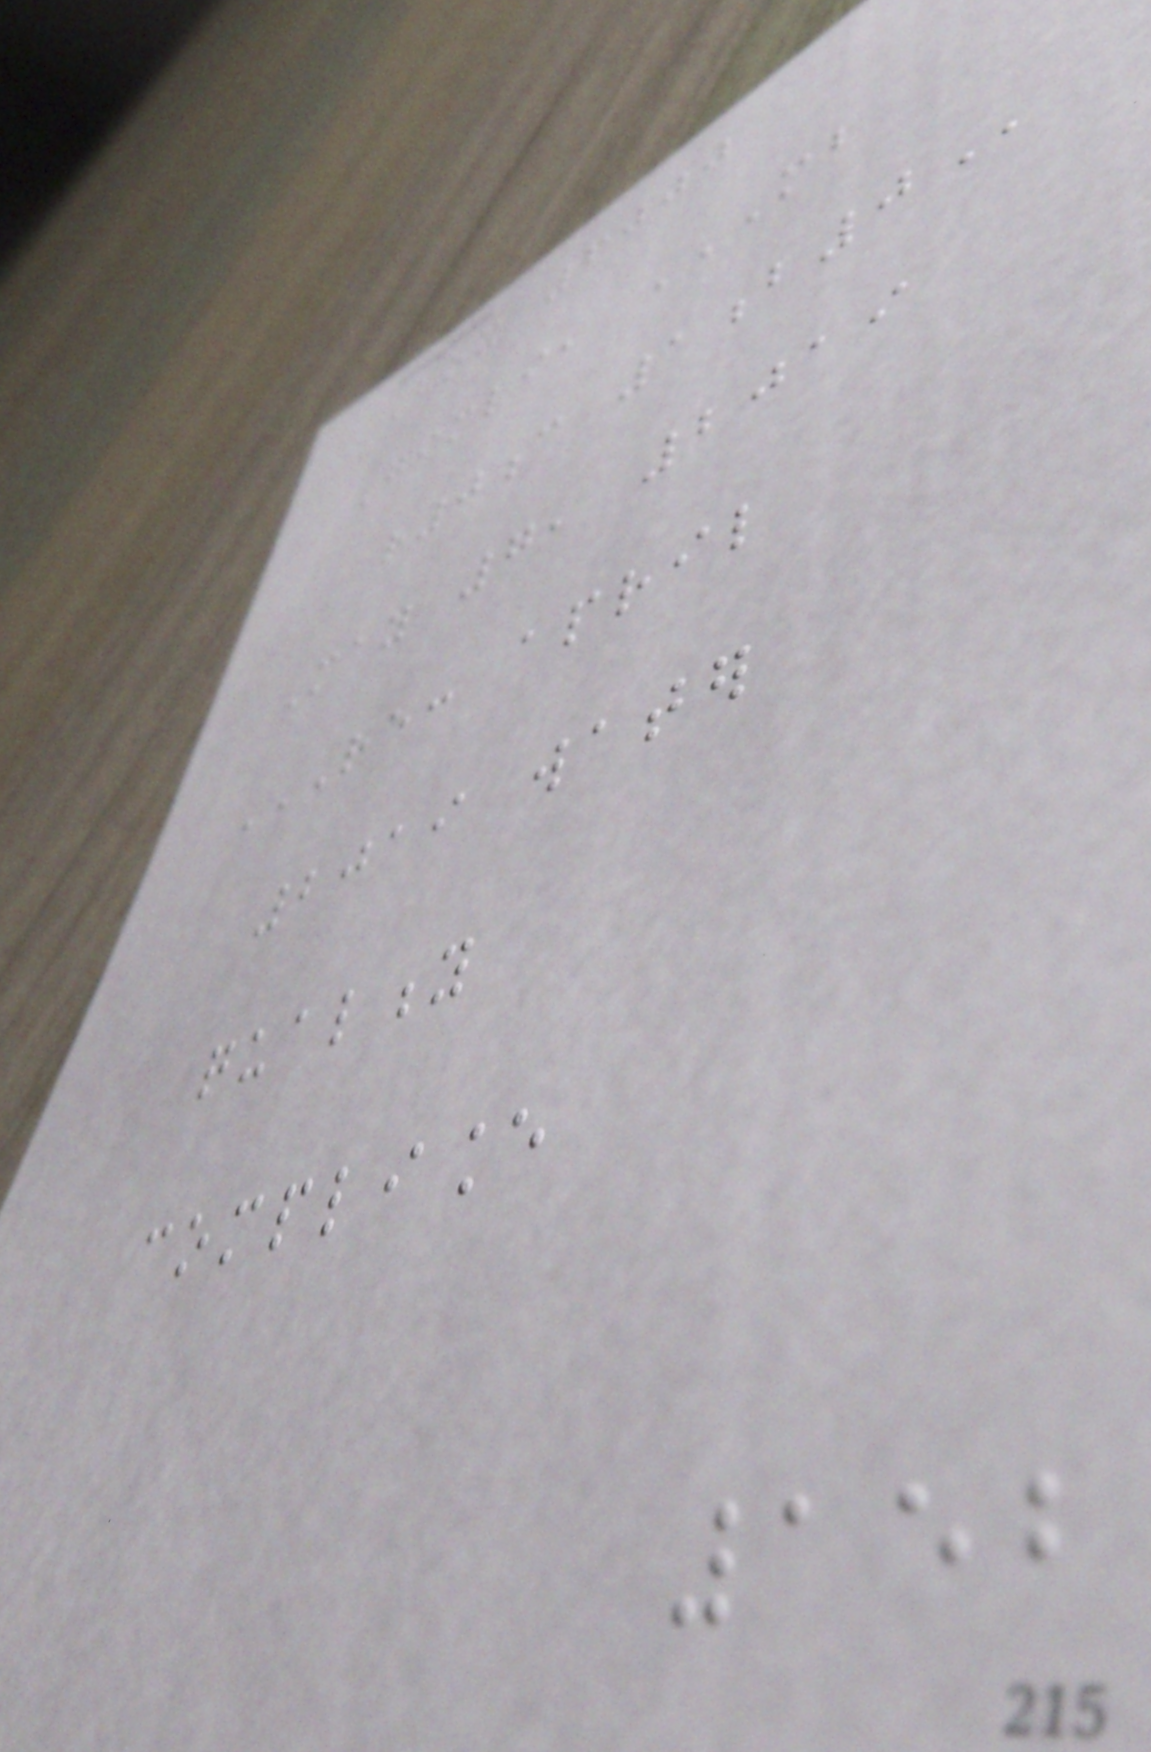Box 6000
Gimli, MB
R0C 1B0
May 7, 2019
RE: APRIL
2019 WATER
QUALITY
COMPLIANCE
152
